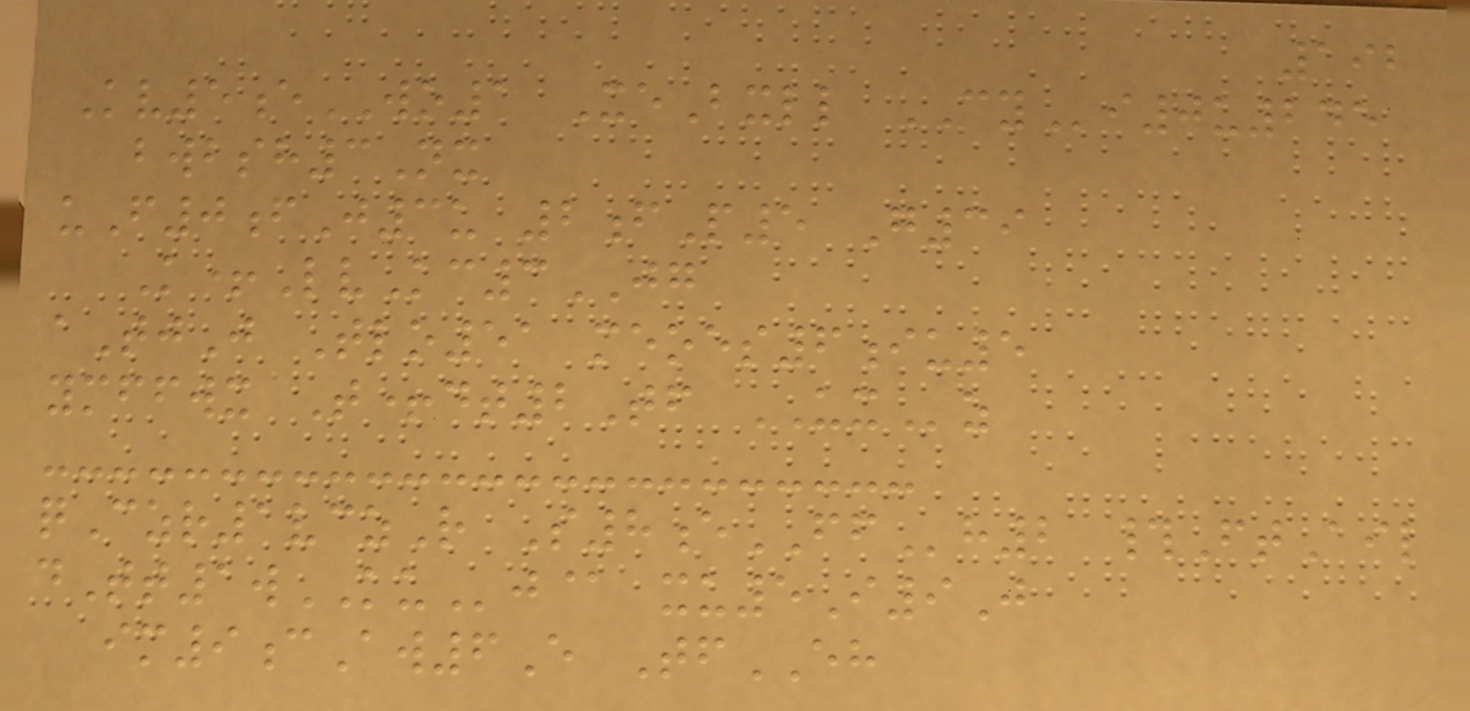192
Kv5eWO1 XeBxll CYi0u245
bwbsh3Nx
uF0fJ3u 2fP5 G39
K+LvKc3JG
aTjJ Tlo51 meoes6iu5
ymffwx T+dt2Tf UXz
qCzr1vczR S8eFFh2 #FtAil
dTt1wKUj@ xu5I9J
im9cAw6E TfEH
